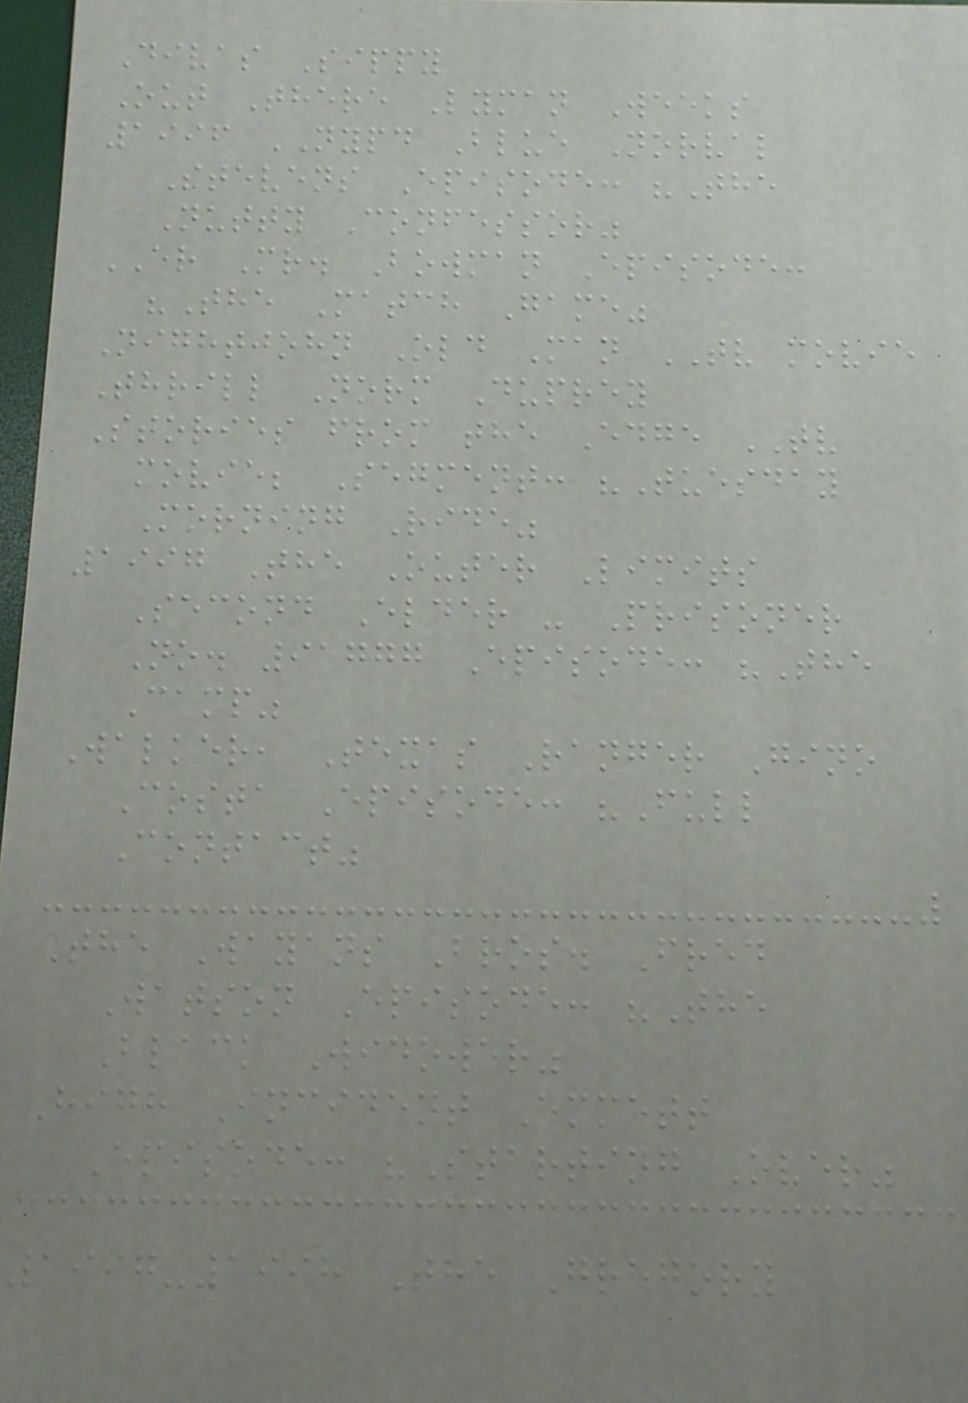Divas Sippy
Out There Lyman Weeks
1996 NYPD Blue Norval
Stevens Episode: "The
Nutty Confessor"
ER Mr. Bowman Episode:
"The Match Game"
Nightjohn Old Man TV movie
Thrill Norm Duprey
Stories from the Edge TV
movie; Segment: "Tuesday
Morning Ride"
1997 The Outer Limits
Second Elder - Prisoner
No. 91777 Episode: "The
Camp"
Walker, Texas Ranger Gino
Costa Episode: "Full
Contact"
The Wayans Bros. Fred
Watson Episode: "The
Black Widower"
High Incident Emmett
Episode: "Starting Over"
1997-1998 The Gregory
